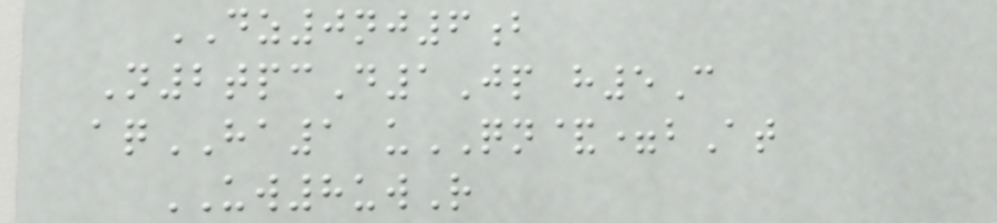DZ0nj6b
N2tpcD1Jp h5C
aqHA1 uQN&=bAt
UW8uwR
